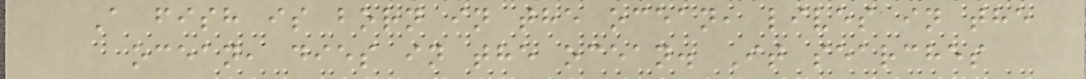A fish is born in the ocean, lives in the
ocean, dies in the ocean. It searches
